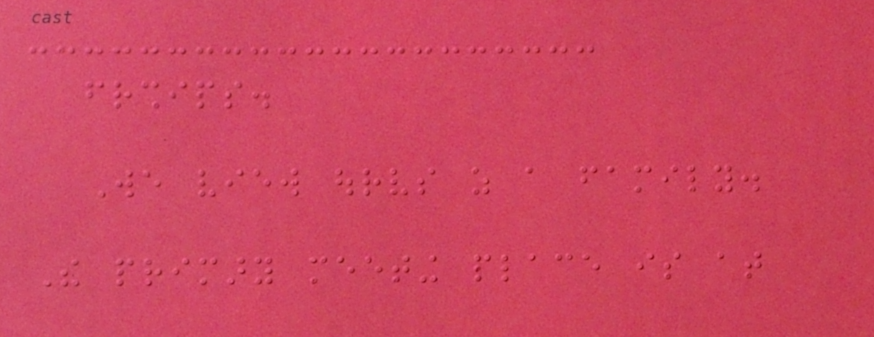friendships.
We view ourselves as a family.
The primary meeting place is at
